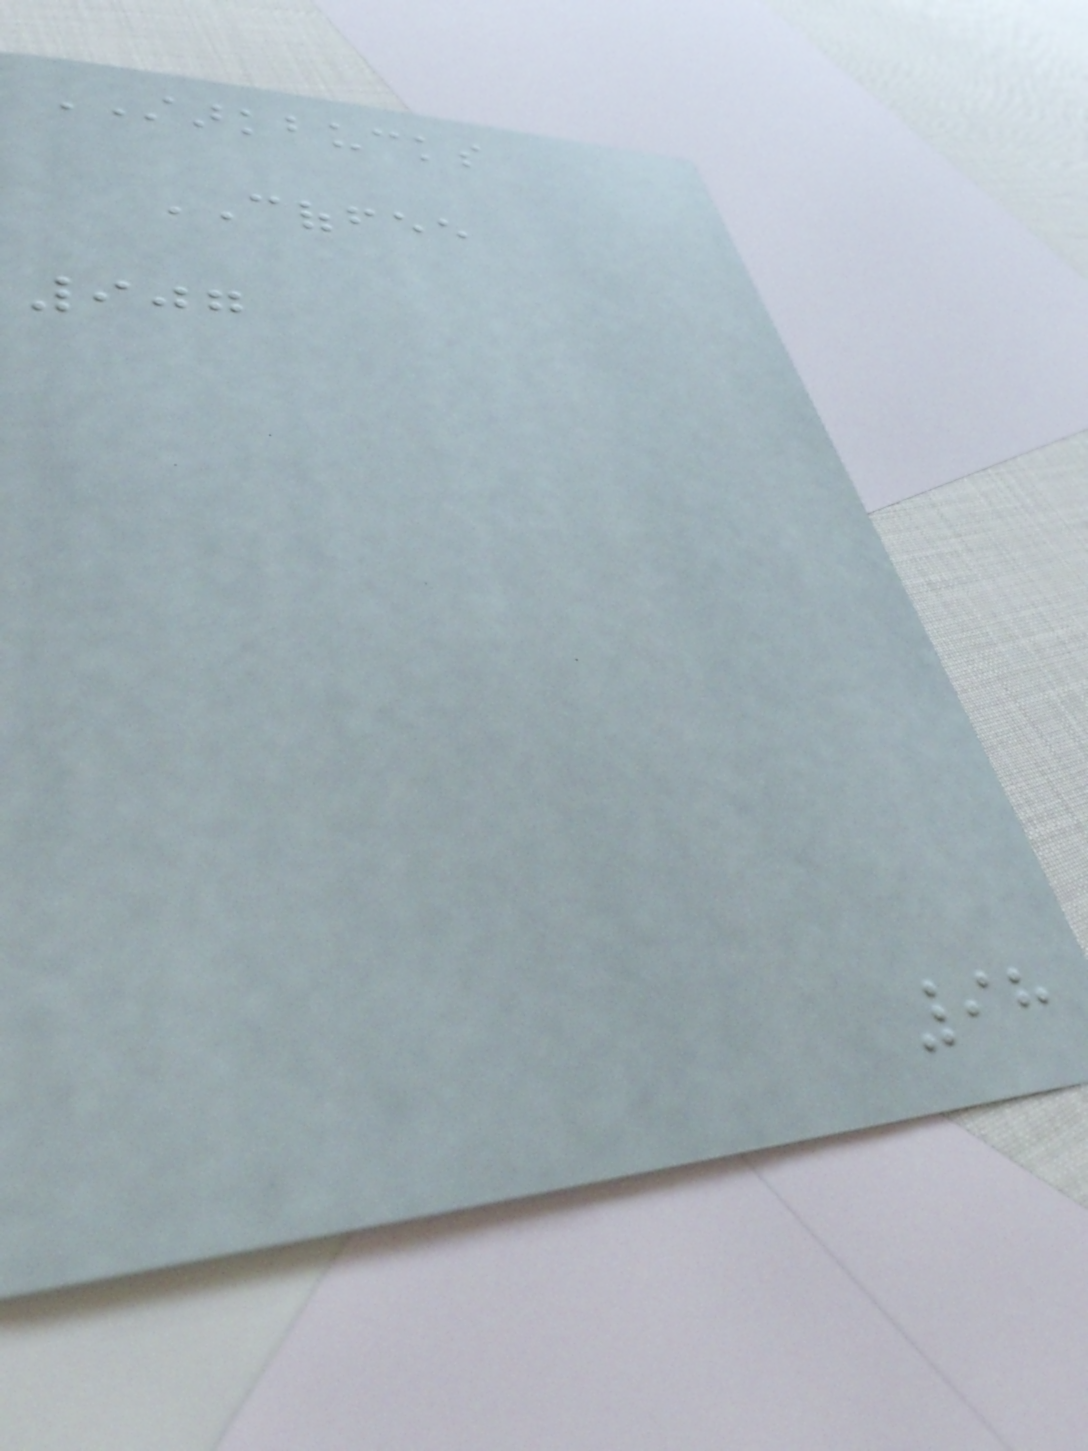STARKBUCKS
COFFEE
907
98
